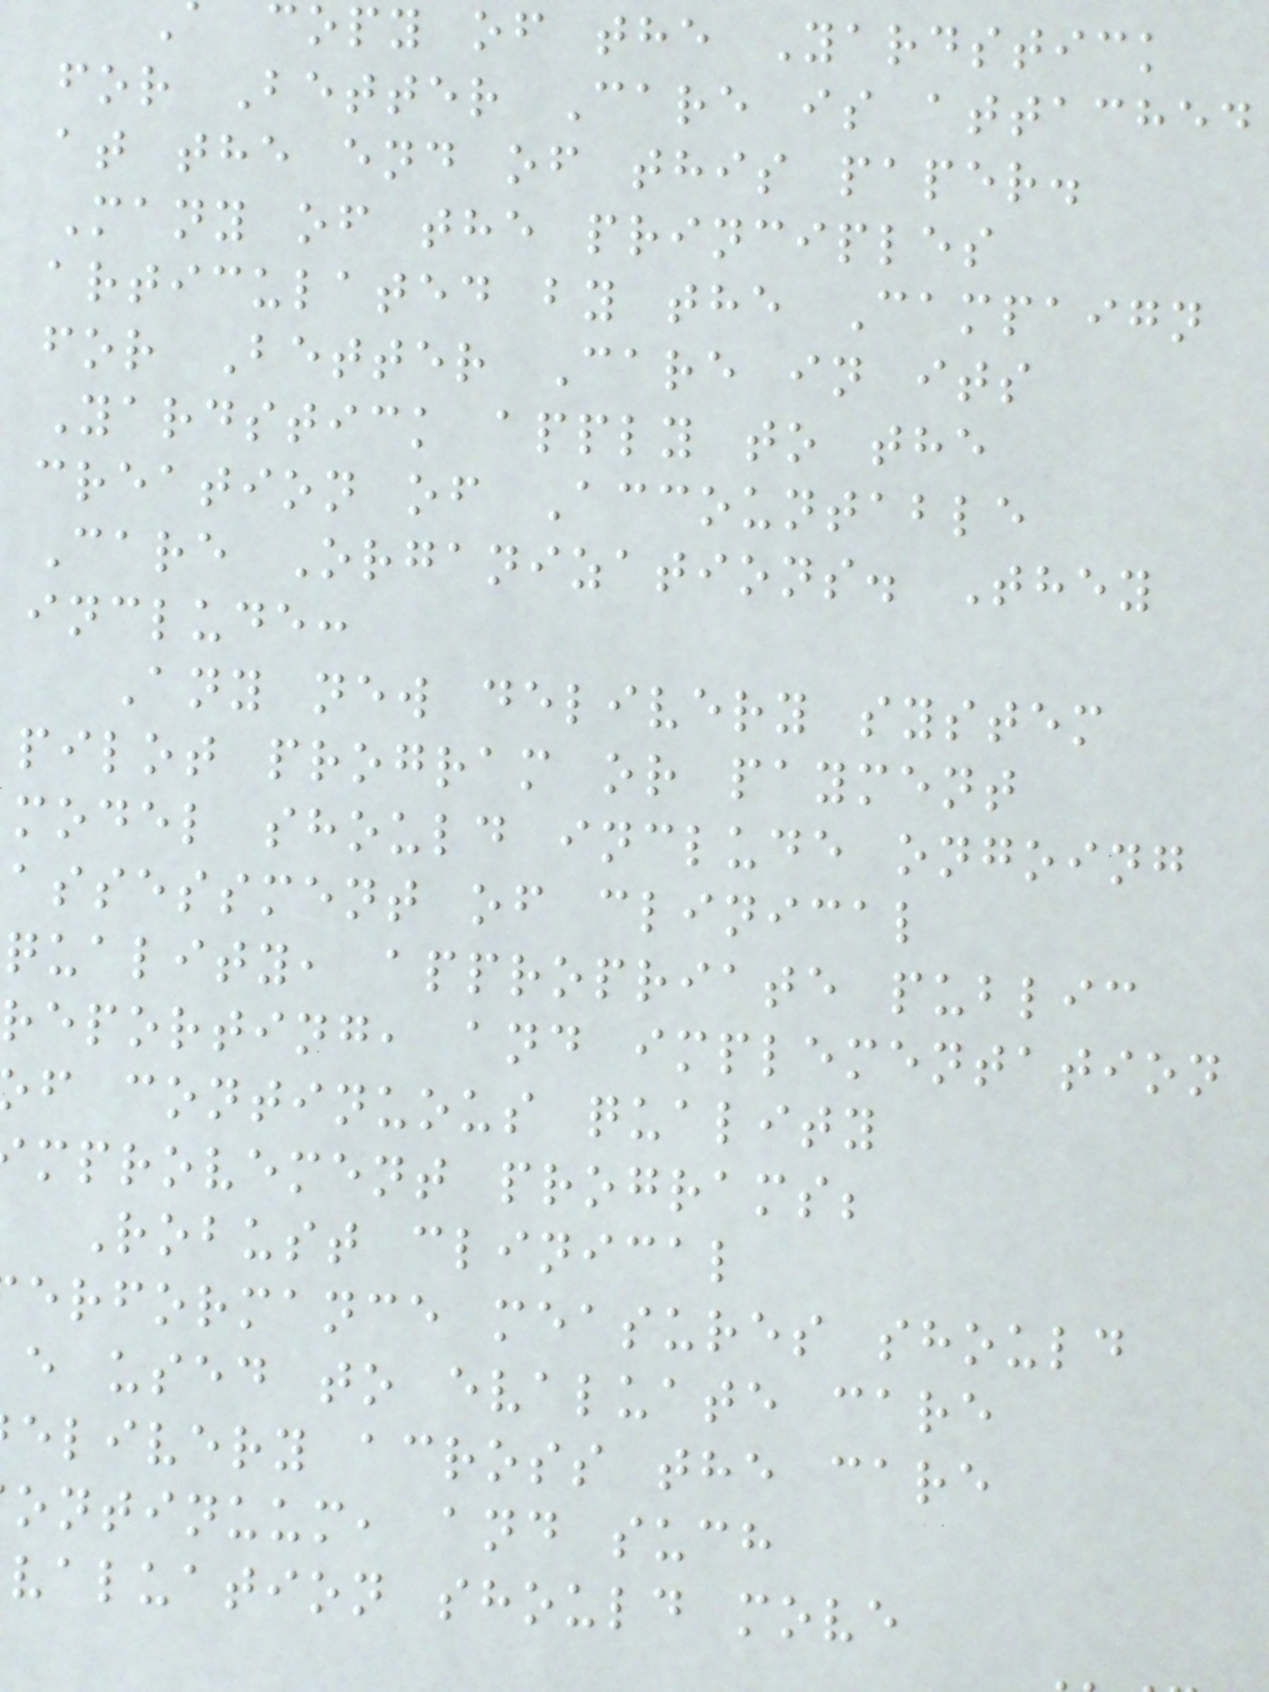copy of the Yardstick
for Better Care is attached
at the end of this paper.
Many of the principles
articulated by the Campaign
for Better Care in its
Yardstick apply to the
creation of Accountable
Care Organizations. They
include:
Any new delivery system
pilot program or payment
model should include ongoing
assessment of clinical
quality, appropriate public
reporting, and implementation
f continuous quality
mprovement programs;
Robust clinical
erformance measures should
e used to evaluate care
elivery across the care
ontinuum, and such
valuation should move
